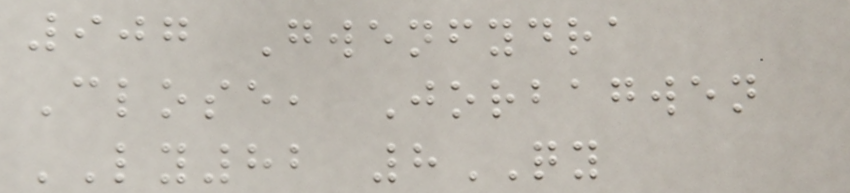907 Gwenfydra
Close, Jorbagwen
LY82 8QY
